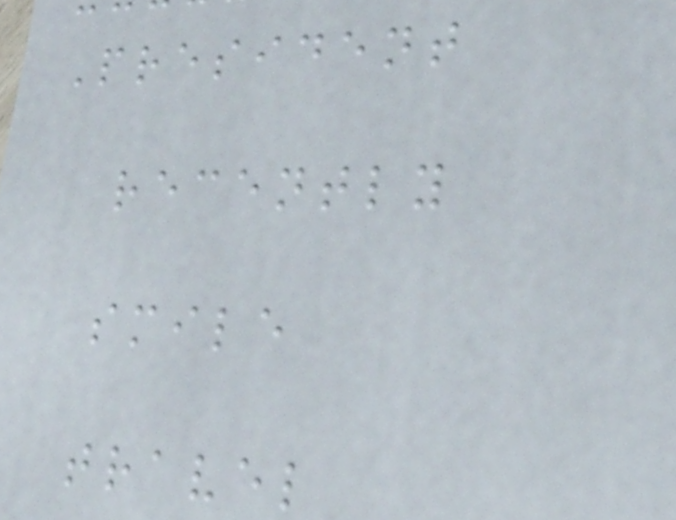President
recently
smile
travel
